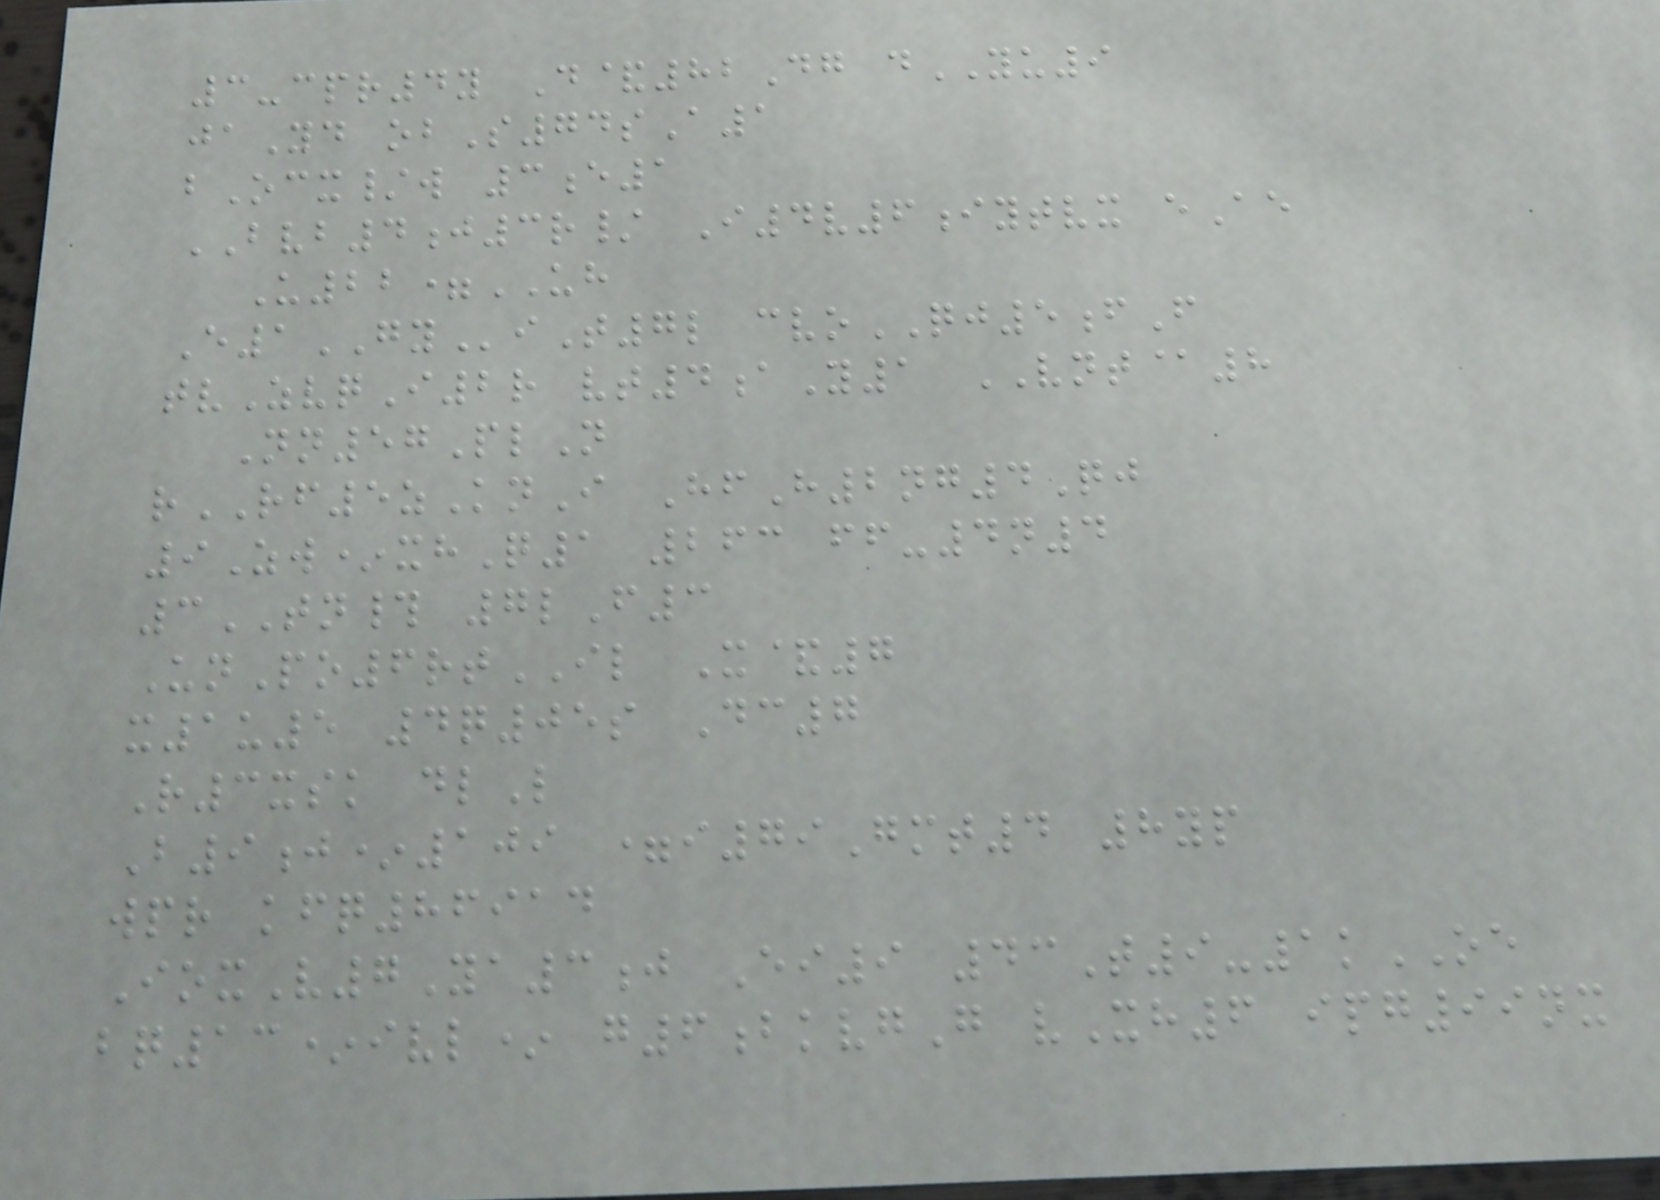3-cpr4y D&82Dg dYU9
jaYd obS74sA1
bOcx/w 3e1
BVB4j3r/ I4v6iytvx eAe
U22=UH
E1GYiT7l cvoQJ5fF
tvZvqI2r vt4aY1 VNT@8
Nn57PlN
rRF5zKnI HfH2ng4Qj
9Zw*xhQ1 263 ff-4n4
3TN# 7lF3
UnPo6rtIL X&7
x1u5 4q05s Dc7
R3xsk dlL
B9j*109 =i79Gmt4 8yp
wpr kfq86914
IoxV7Ya3j Ei9 43T9-1kOE
bq13*ivl* g6bkvgG vXh6 ipg99nx
